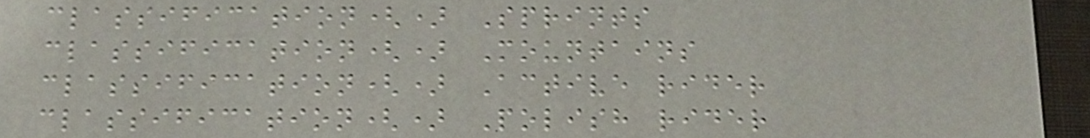classification() Sprints
classification() Mountains
classification() Active rider
classification() Polish rider
